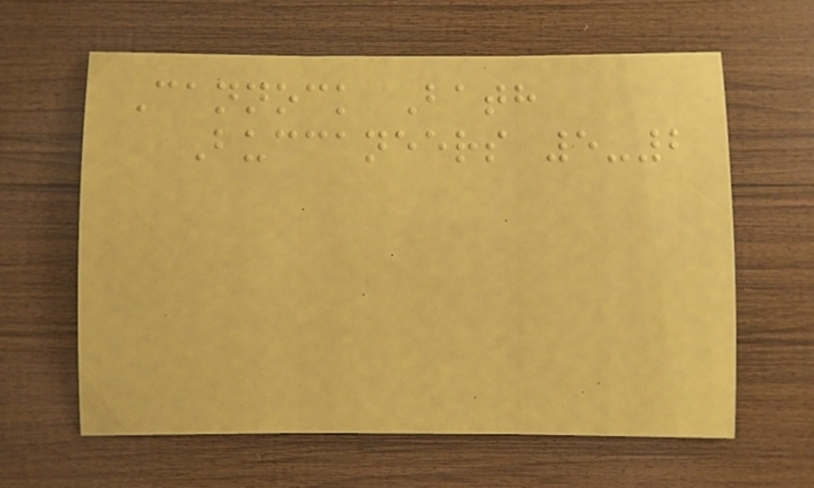Cannock Bath
Buccaneers 5-2
